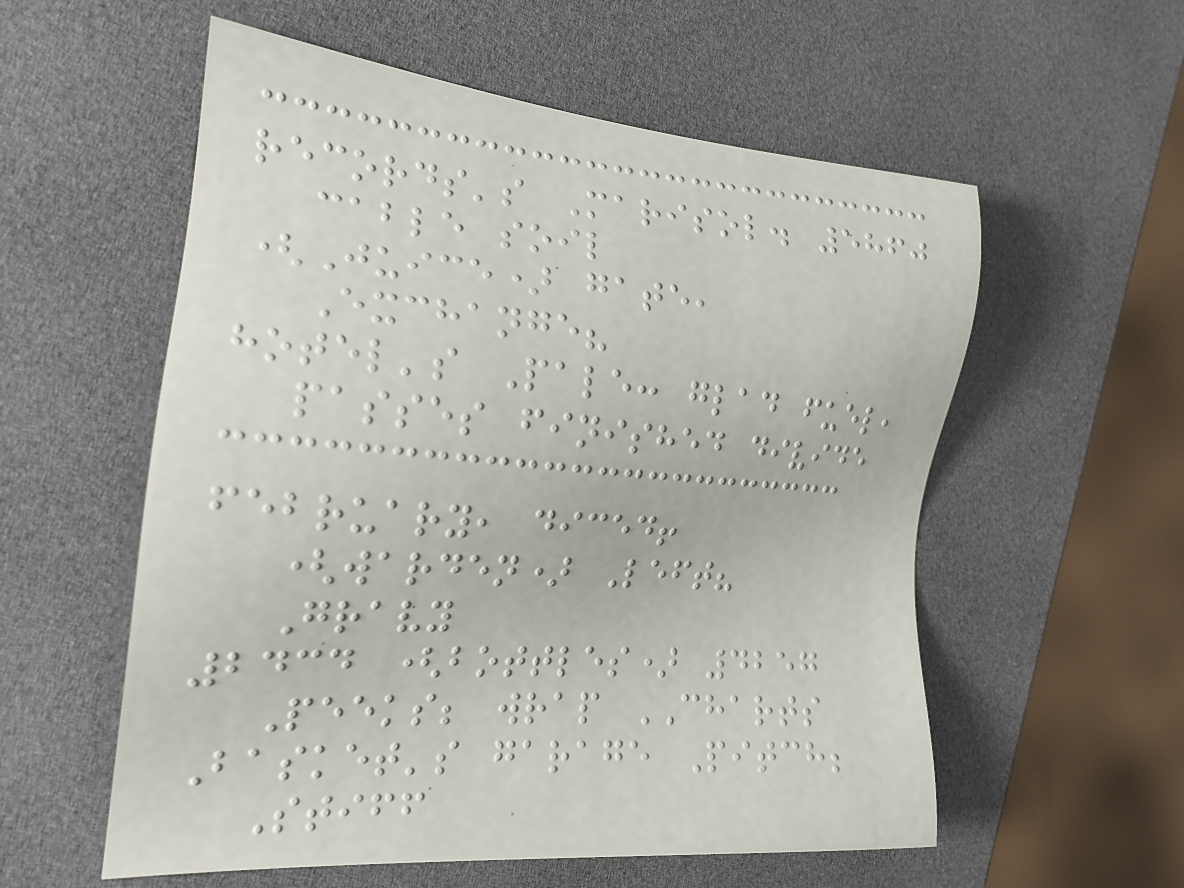records's Marisol. 5860
cable soil
(Juice) gate,
Exchange?
hotel's Pale: glad fuel,
passes finished divide
february, diced!
(warden) Left?
Gravy
2434 (bottles) 4257
Peeks; wrap CHARTS
Basket's garage Pitch;
Stiff
